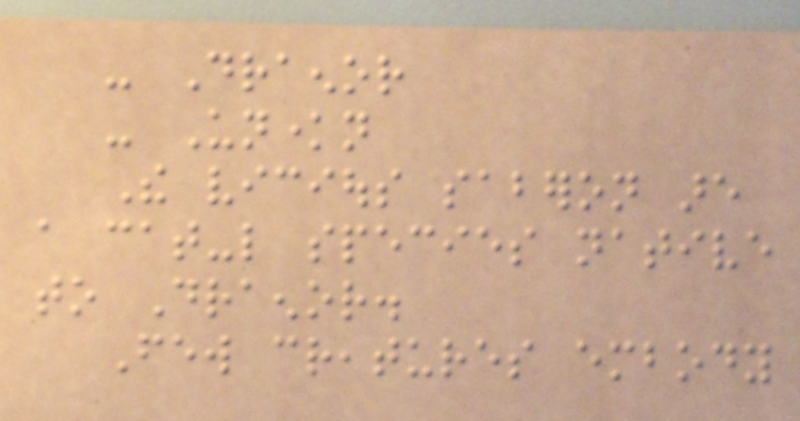- Draenor
- Unknown
The vicious saberon are
a cat-like species native
to Draenor.
Few creatures embody
